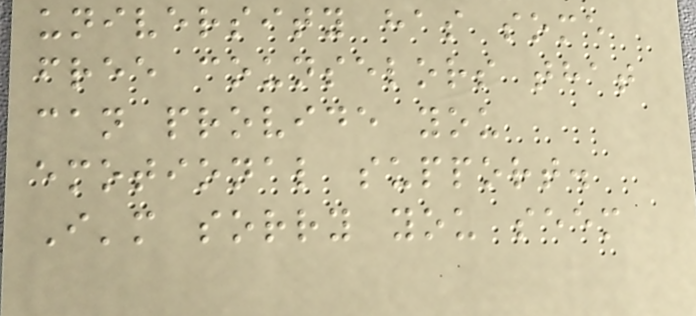university has some
free counselors that
can provide you
emotional support.
I'm sorry you seem
